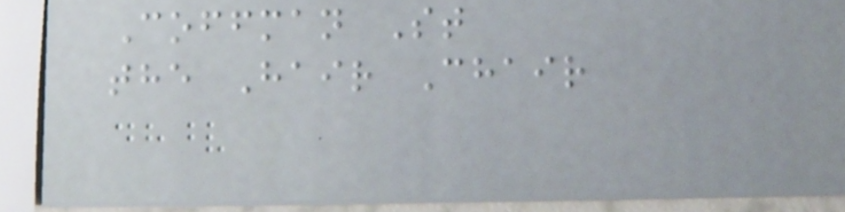Coffman St
the Hair Chair
